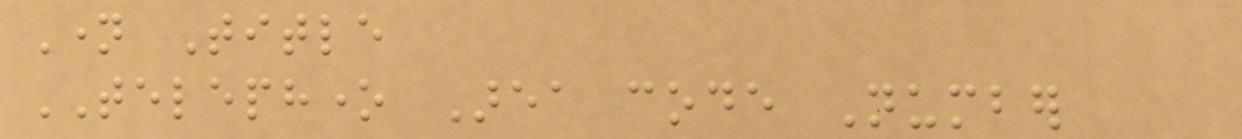Name Title
TELEPHONE Area code Number
